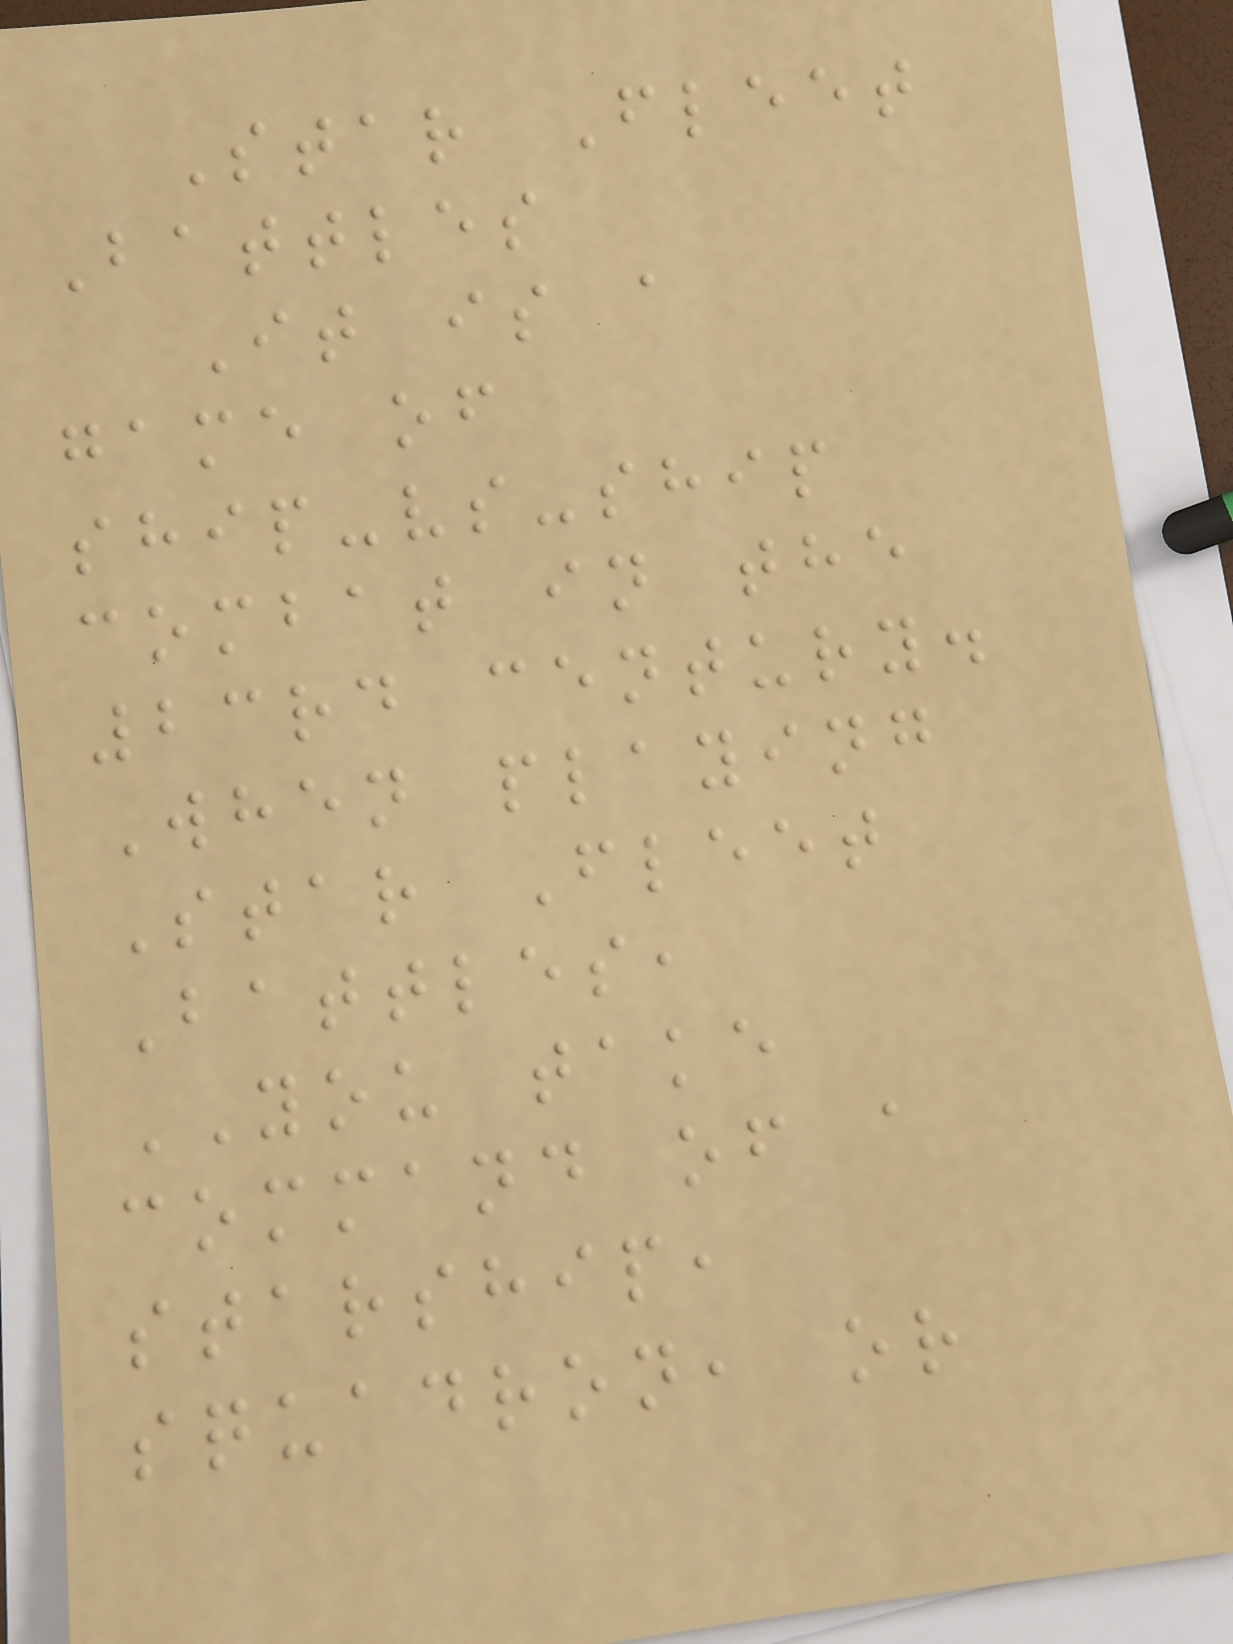Star Fleet
Battles
It is a
game of
ship-vs-ship
combat in the
23rd century.
When playing
Star Fleet
Battles,
YOU take
command of a
starship,
squadron, or
